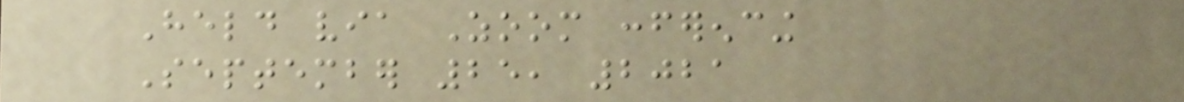Held via Zoom conferencing
September 25, 2021
